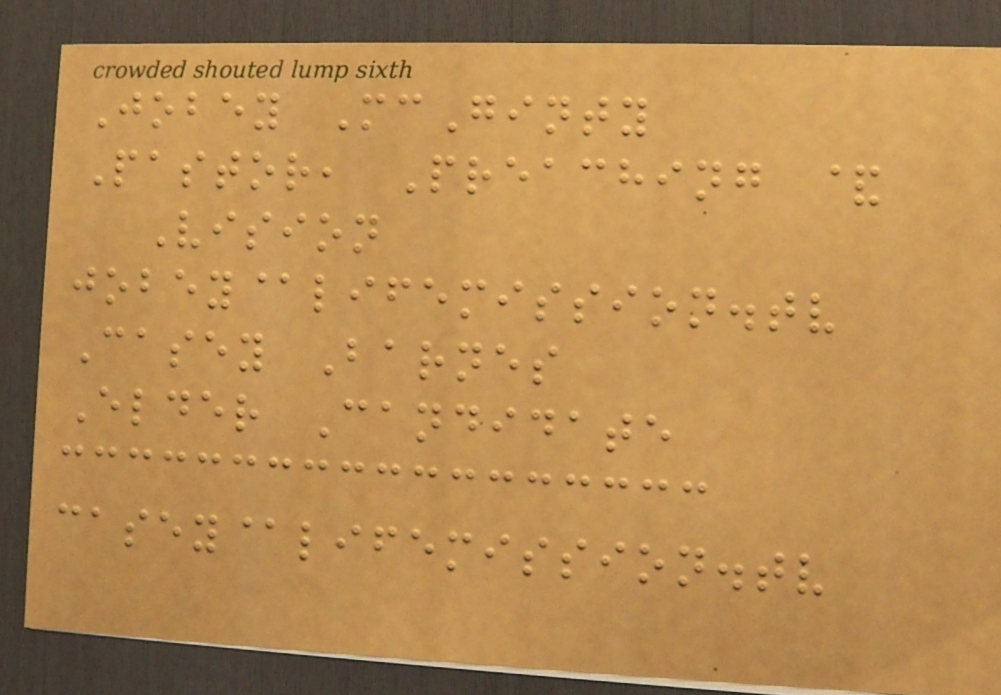Jobey McGinty
Pastor, Preaching &
Vision
jobey@lifemission.tv
Casey Barnes
Elder Candidate
casey@lifemission.tv
